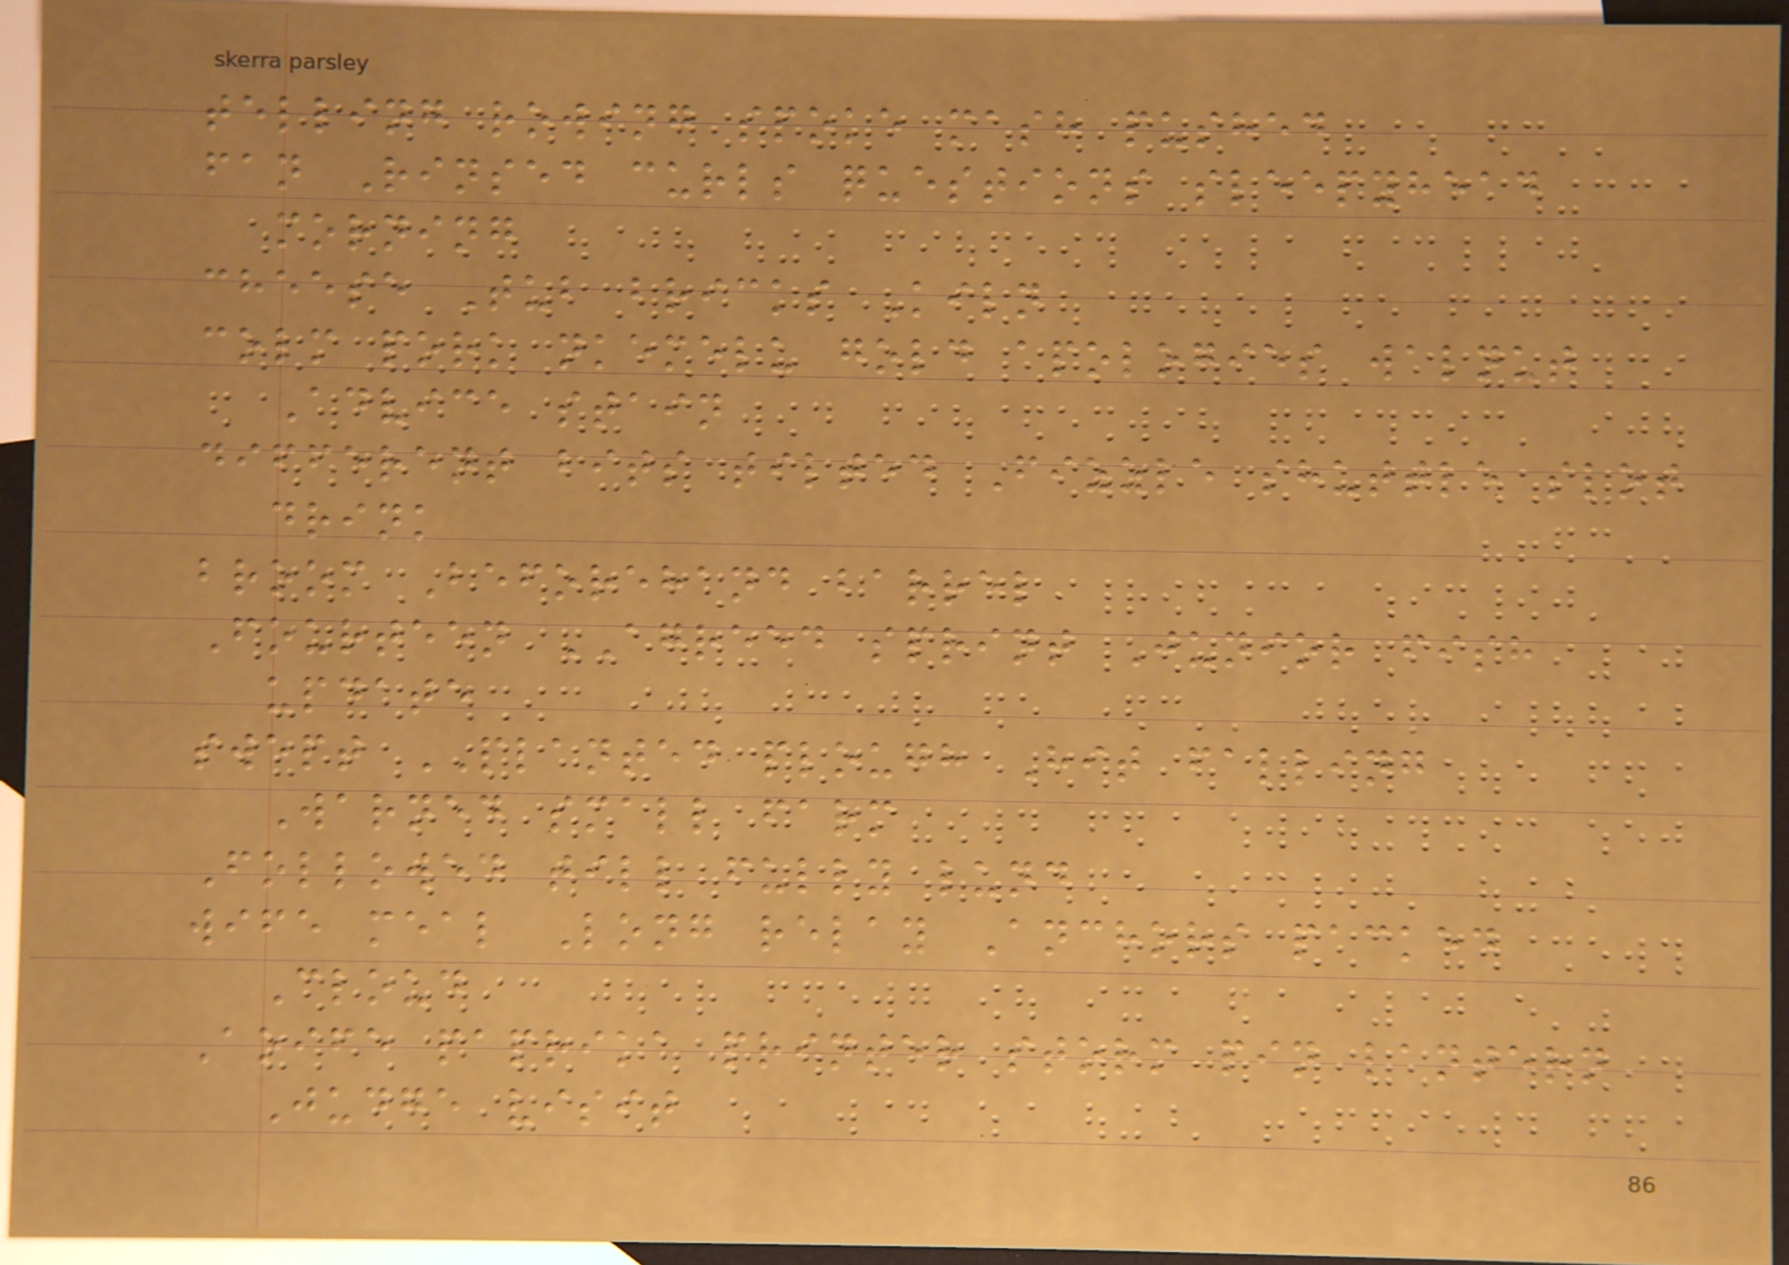telling rowing spoke mash pushed
fan Rinsed curls questions sleepyhead
morning
cheese Tub bricks Kiln
colm pork nkemelu gold apologies walnut
Advice stain
different bits tilted Fizzle shuttle slot
drink
broom Beforehand barrel
Fourteen AGREED sprint Junior fish
update
swept PLANTED plough Hit falling
Warned small farm
Followed till fully lund
wife meal Long relay Anchors packed
Cloud
Aoife paprika printer storm pin lantern
Judge visit
